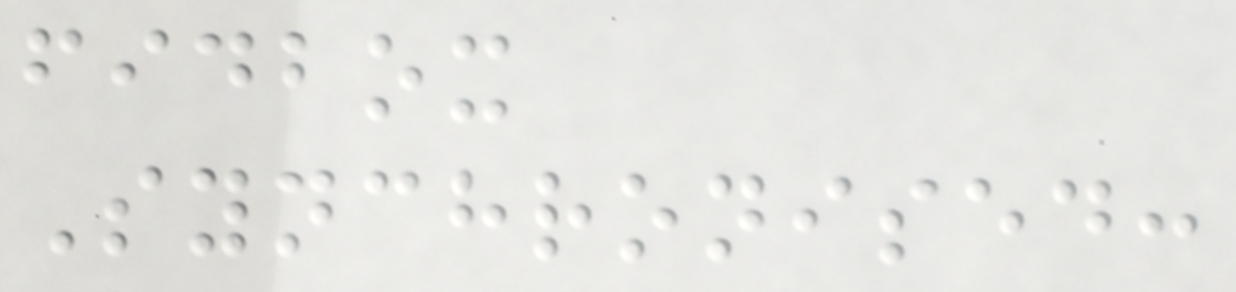fidbox
Synchronised:
